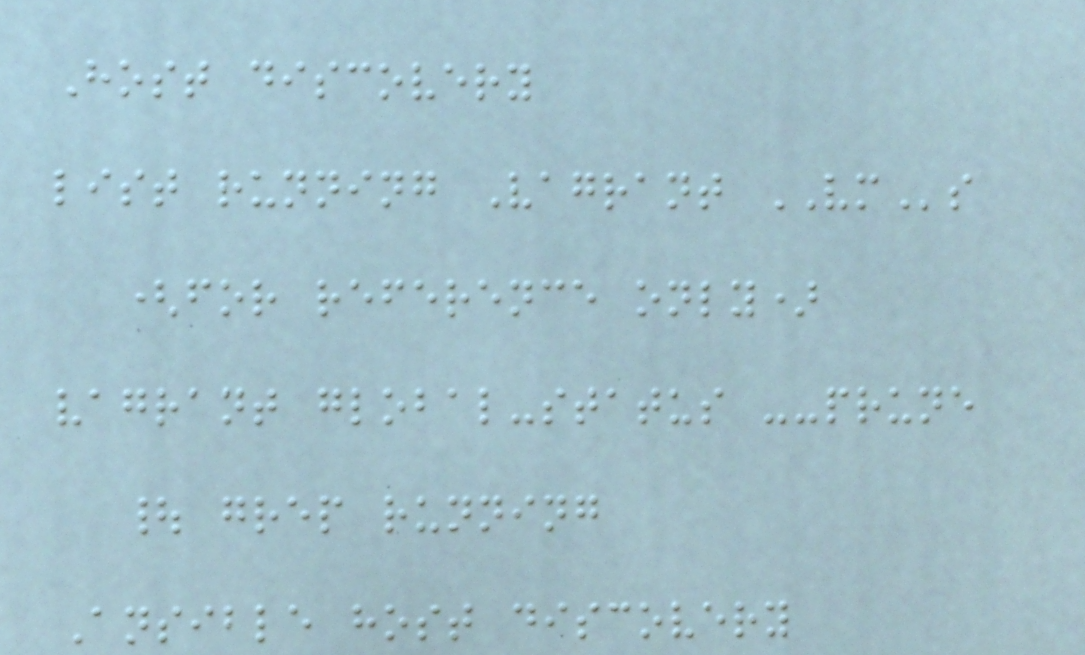Host discovery
list running Vagrant VMs
(for reference only)
vagrant global-status --prune
| grep running
Ansible host discovery
